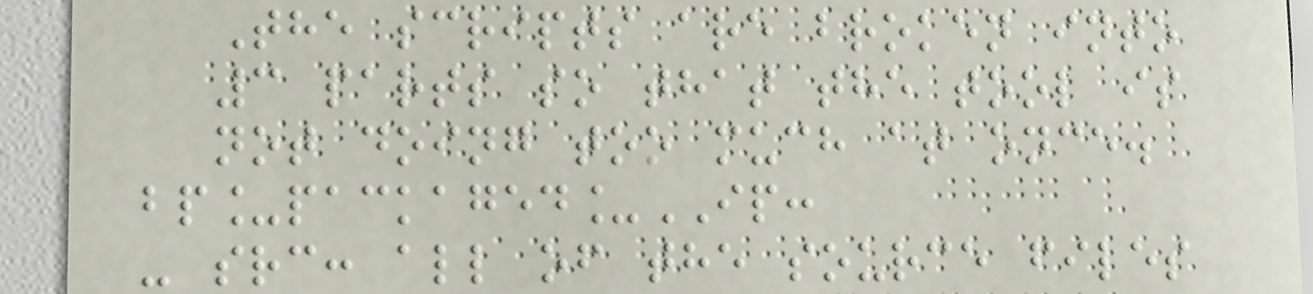The scripts are broken into
3 parts so that the tool is
not doing too much at once.
bp_packaged_IP:
- src: all of the source files
